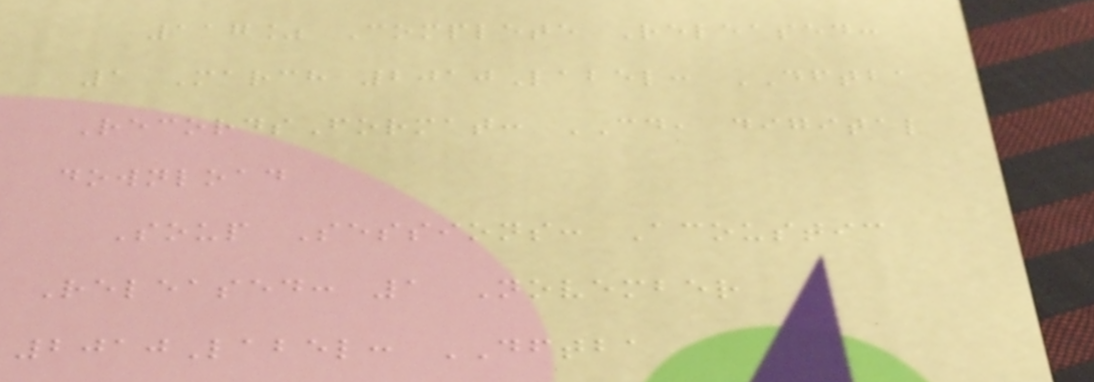117% Complete Released:
1 March 2010Label: DFTBA
RecordsFormat: CD, digital
download
Soup Sessions: Acoustic
Released: 1 November
2010Label: DFTBA
